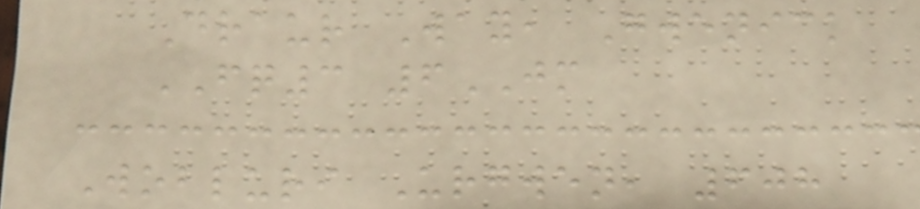Draur Way, Gwenick
FQ3 6JM
Wobluri Urgwen, 608
